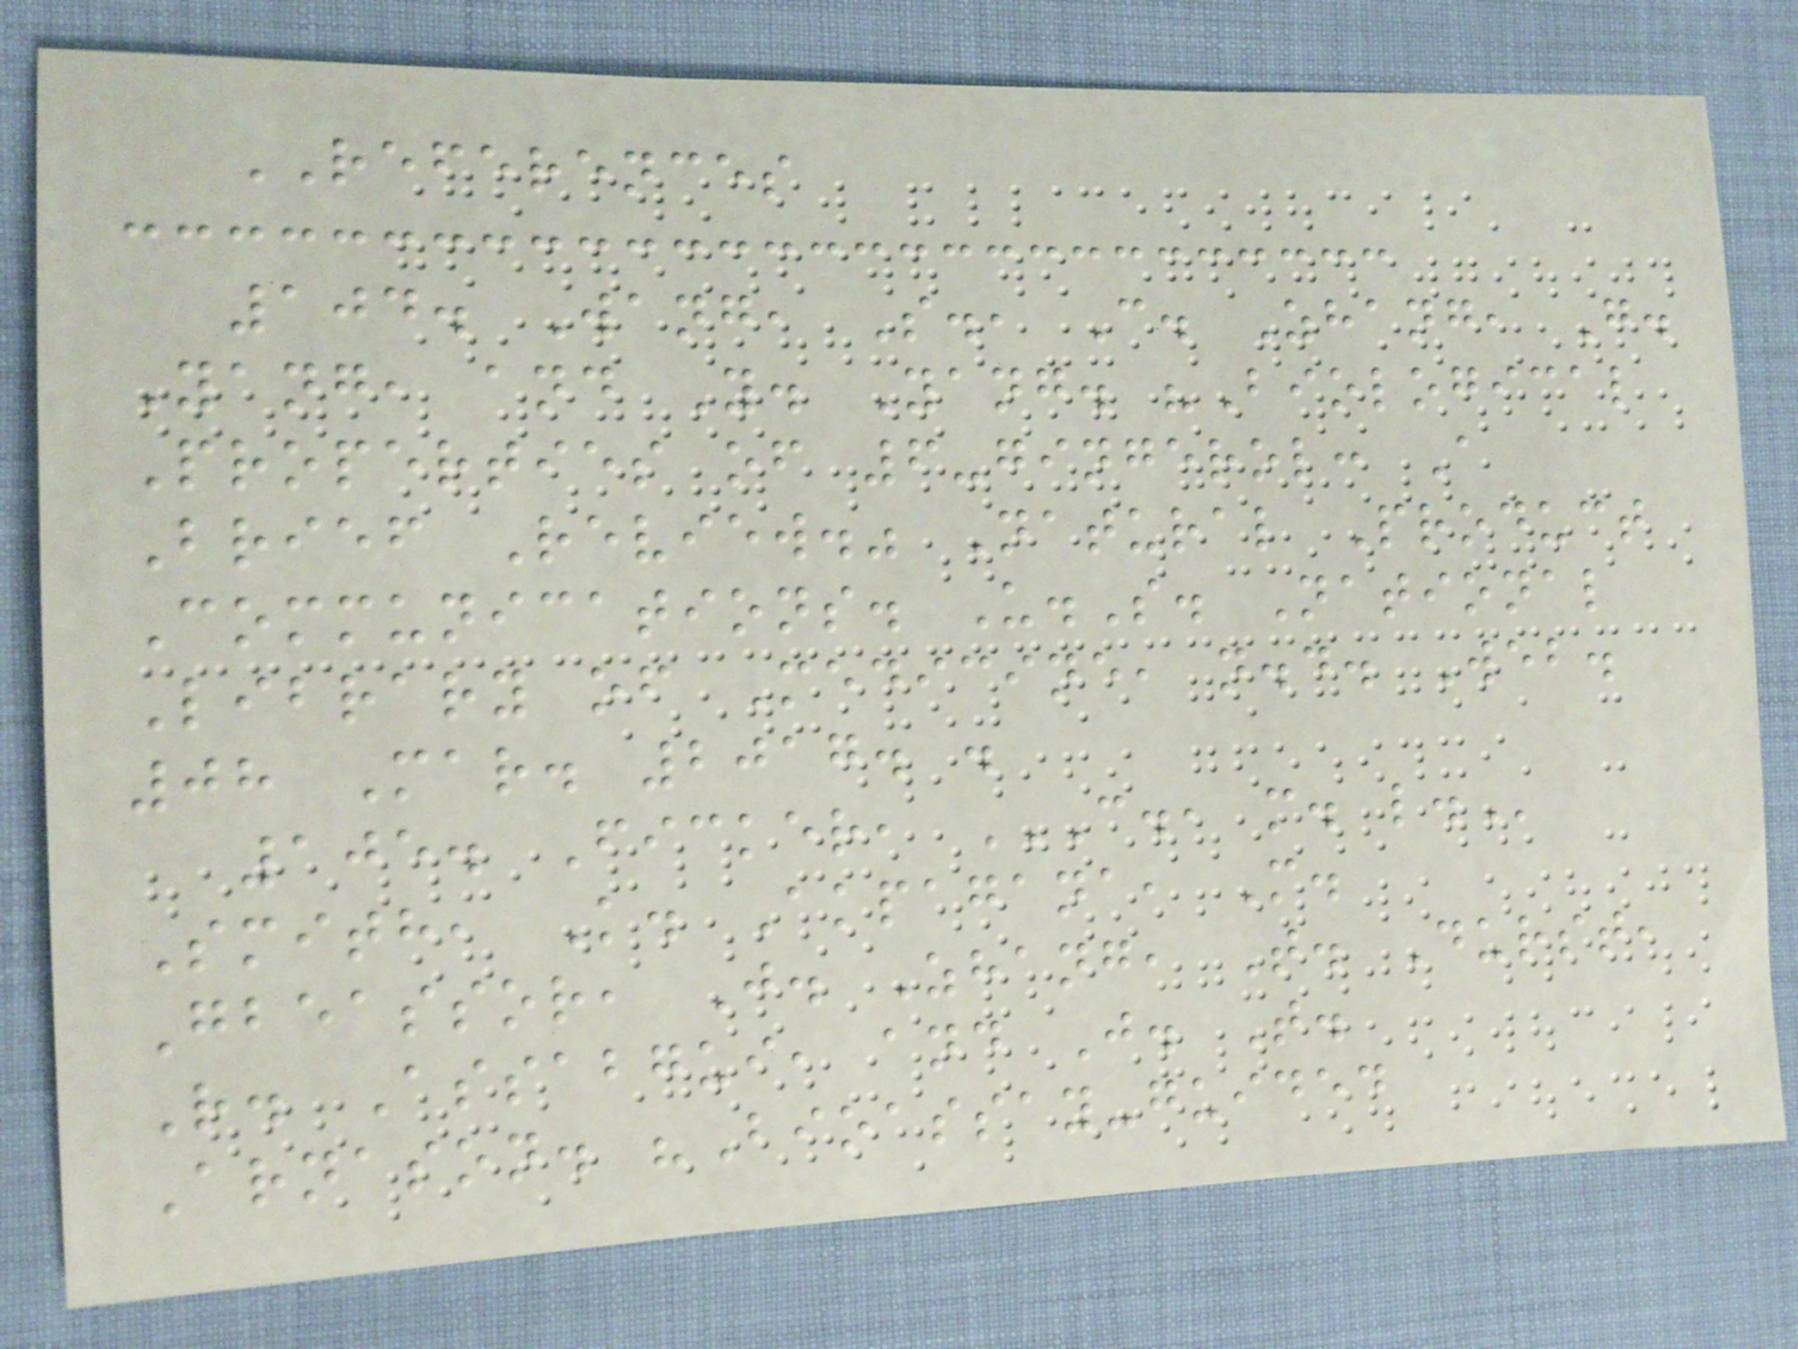REFERENCES
104. Wang, S., C. Zhang, G.
Yang, and Y. Yang. "Biological
Properties of 6-gingerol: A
Brief Review." Natural Product
Communications. U.S. National
Library of Medicine, n.d. Web.
08 Mar. 2017. .
105. Ficker, C., M. L.
Smith, K. Akpagana, M.
Gbeassor, J. Zhang, T. Durst,
R. Assabgui, and J. T.
Arnason. "Bioassay-guided
